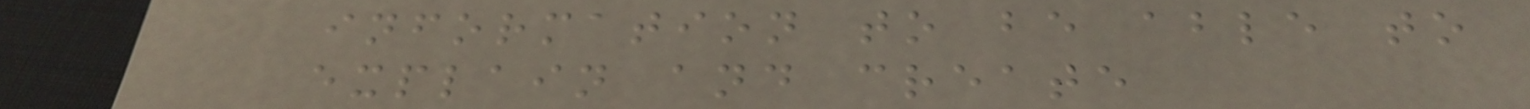information to be able to
explain and create
